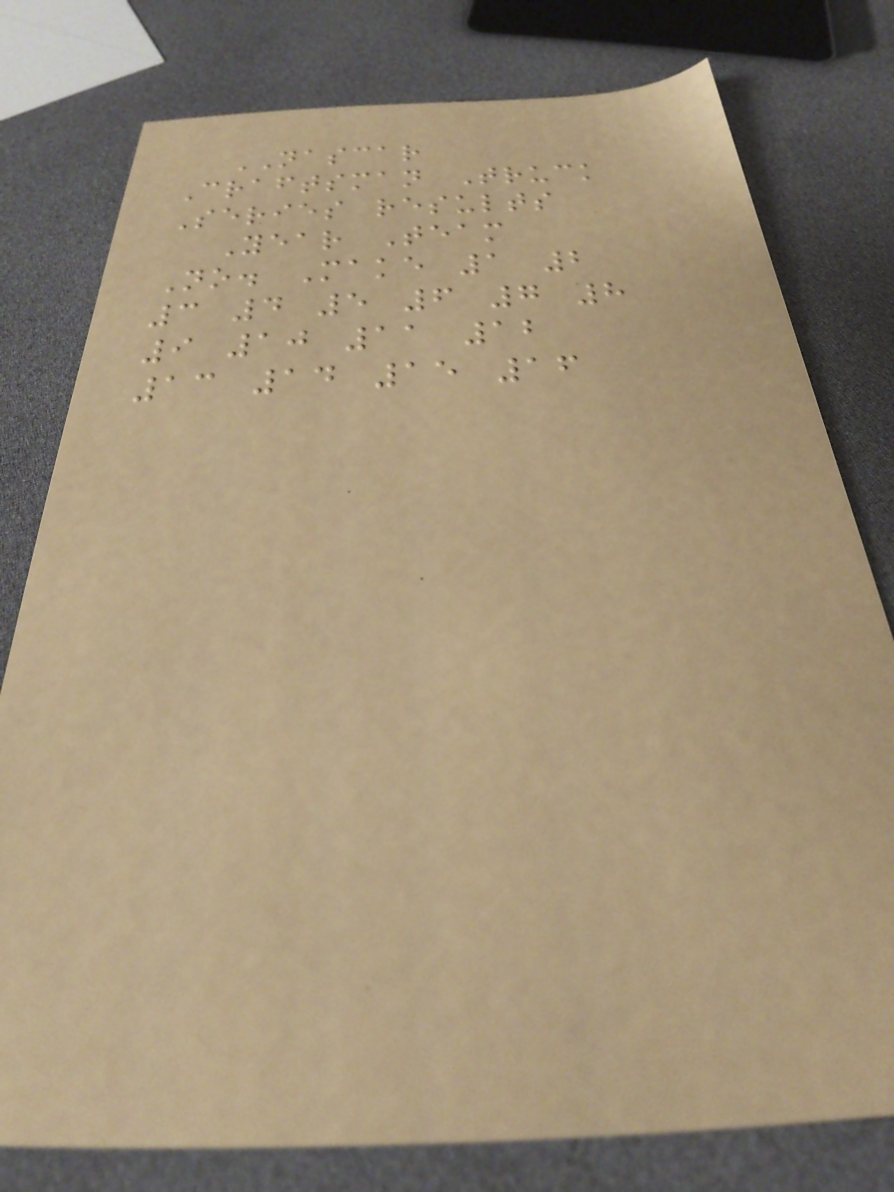NASCAR
Craftsman Truck
Series results
Year Team
No. Make 1 2
3 4 5 6 7 8
9 10 11 12
13 14 15 16
